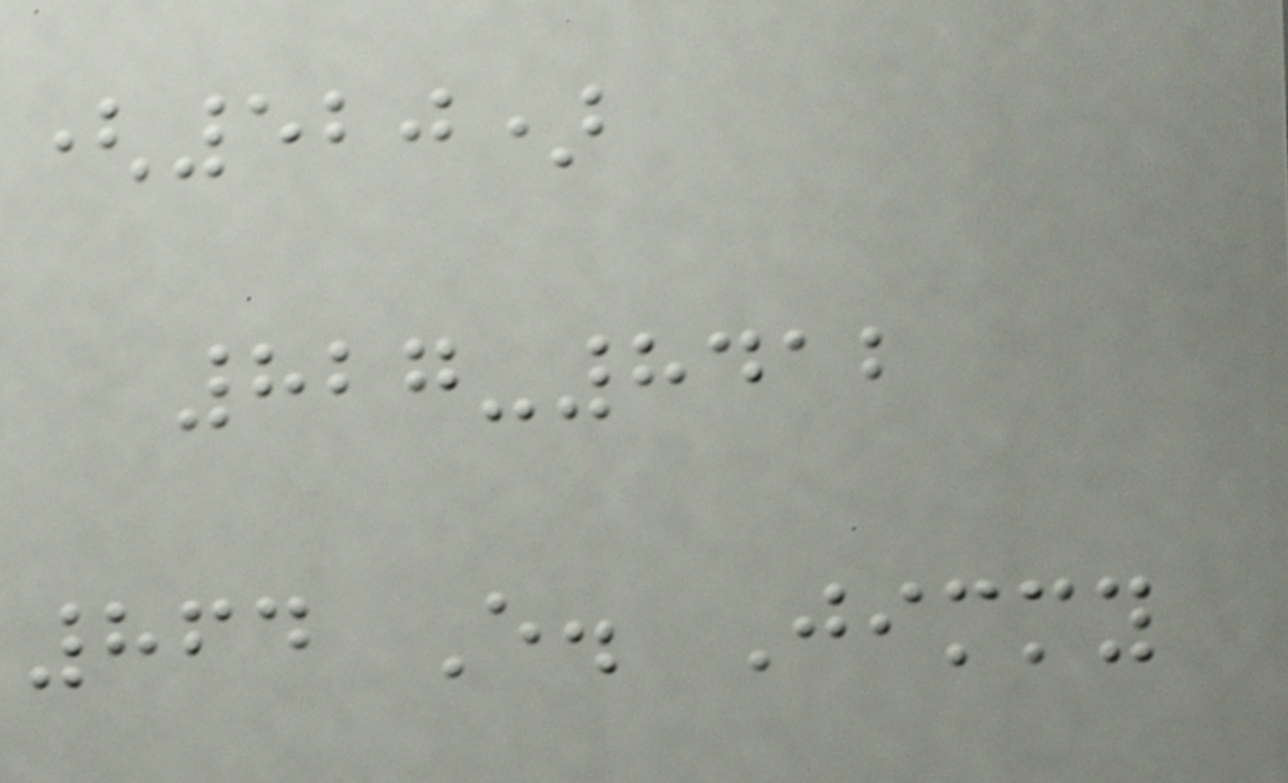(520)
827-8412
864 E. Jimmy
